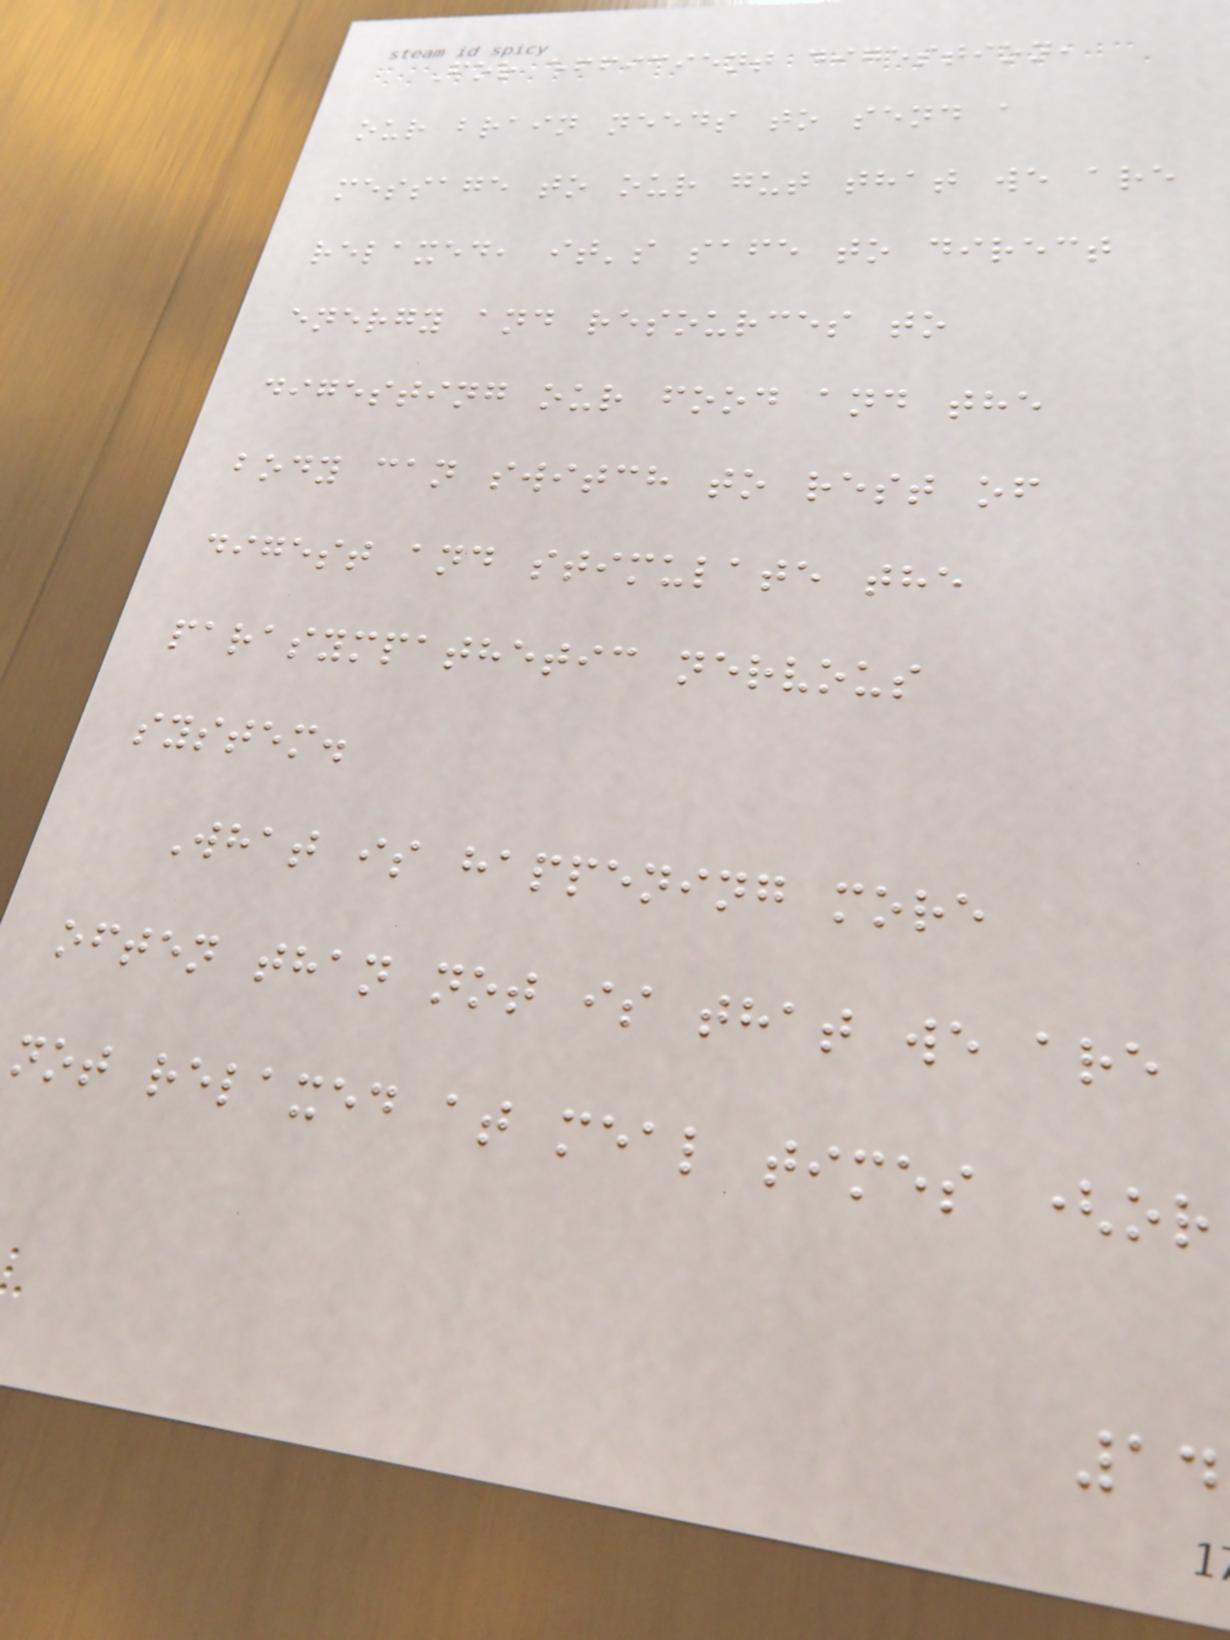For efficient digestion,
our brain needs to send a
message to our gut that we are
relaxed, it's safe to direct
energy and resources to
digesting our food and the
body can switch to rest of
digest and stimulate the
parasympathetic nervous
system.
What is happening more
often than not is that we are
not relaxed at meal times (or
14
